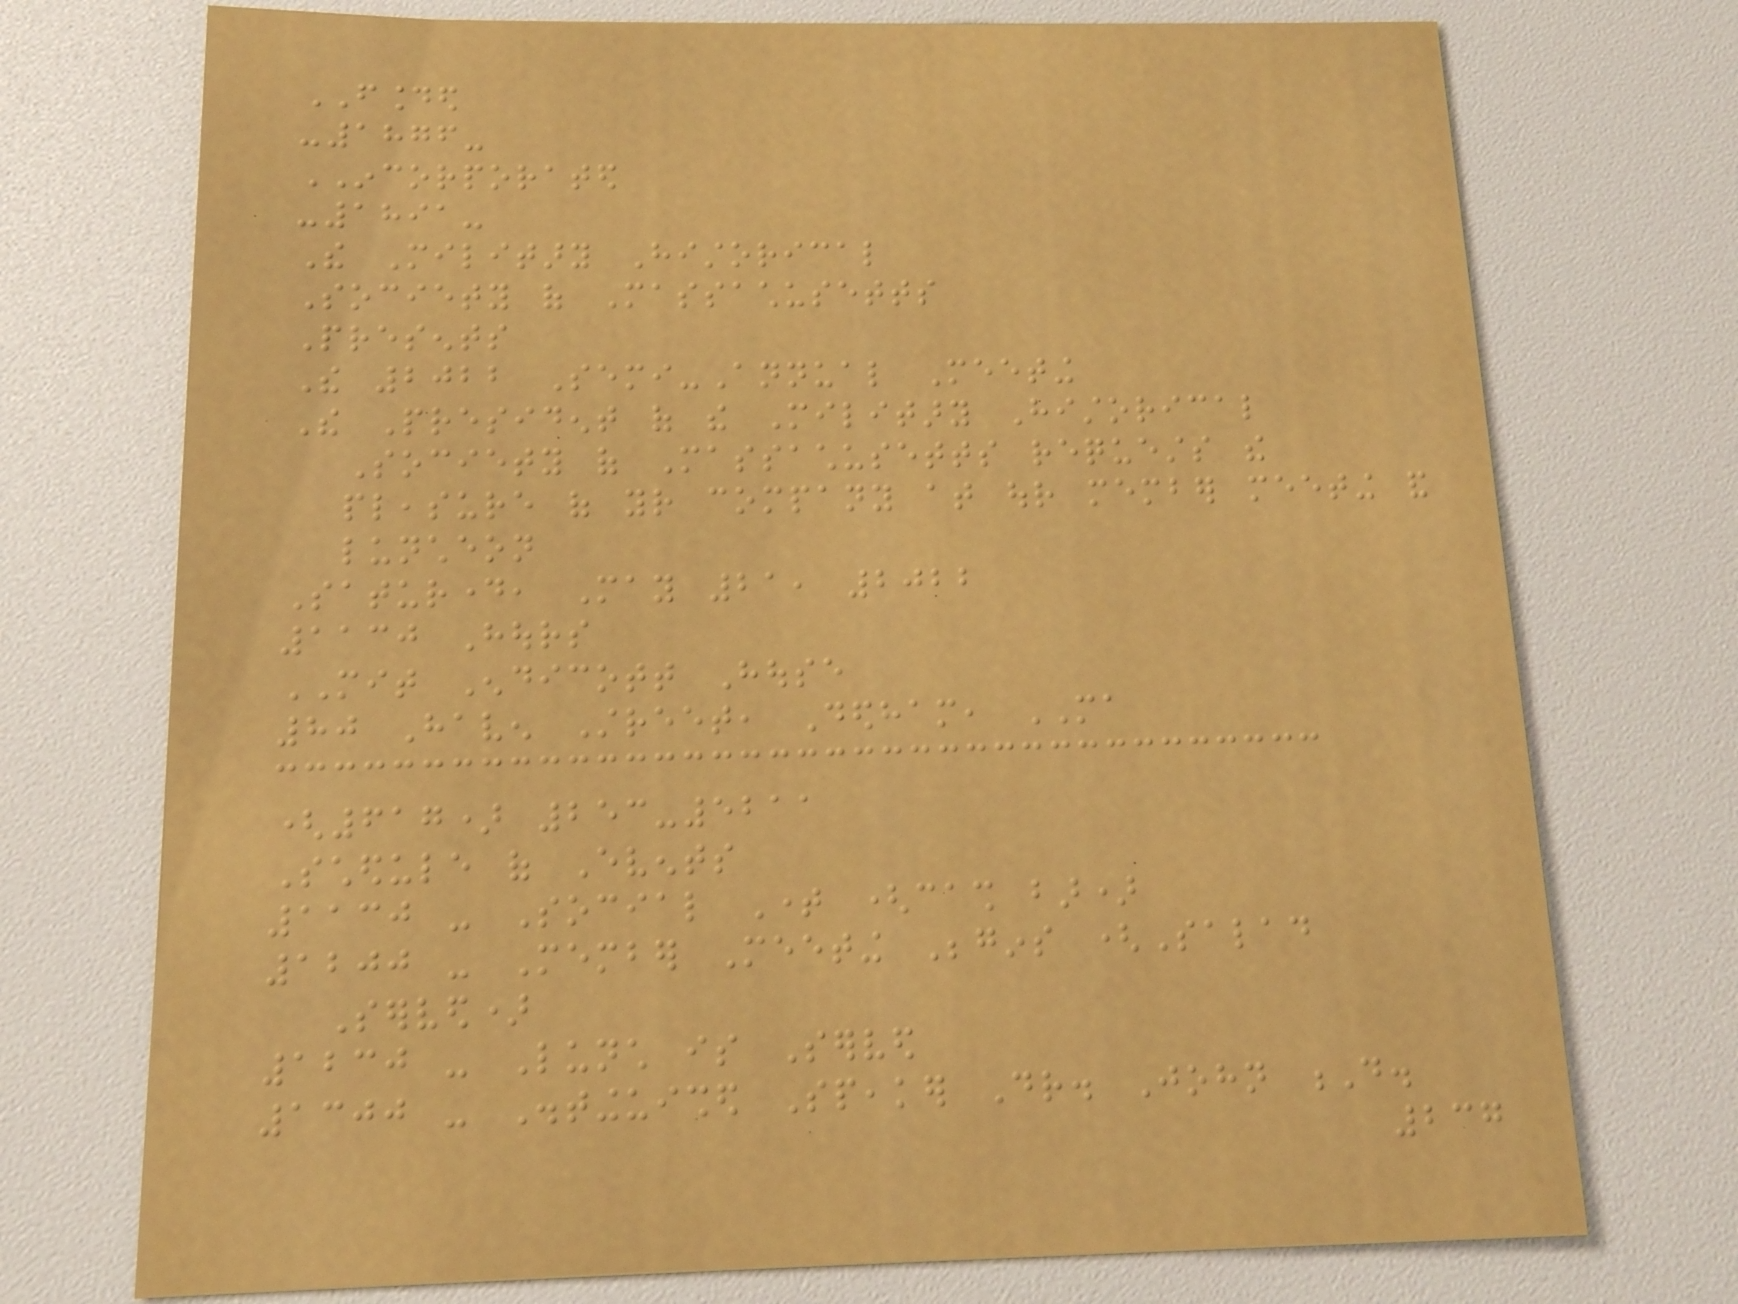FOUNDED
-1876-
INCORPORATED
-1891-
The Military Historical
Society of Massachusetts
Presents
The 2022 Semi-Annual Meeting
The President of the Military Historical
Society of Massachusetts requests the
pleasure of your company at our member meeting and
luncheon
Saturday, May 21, 2022
1130 Hours
MIT Endicott House
80 Haven Street, Dedham, MA
(617) 253-5211
Schedule of Events
1130 - Social Time (cash bar)
1200 - Member Meeting Begins (Salad
Served)
1230 - Lunch is Served
1300 - Distinguished Speaker Dr. John D.
237
